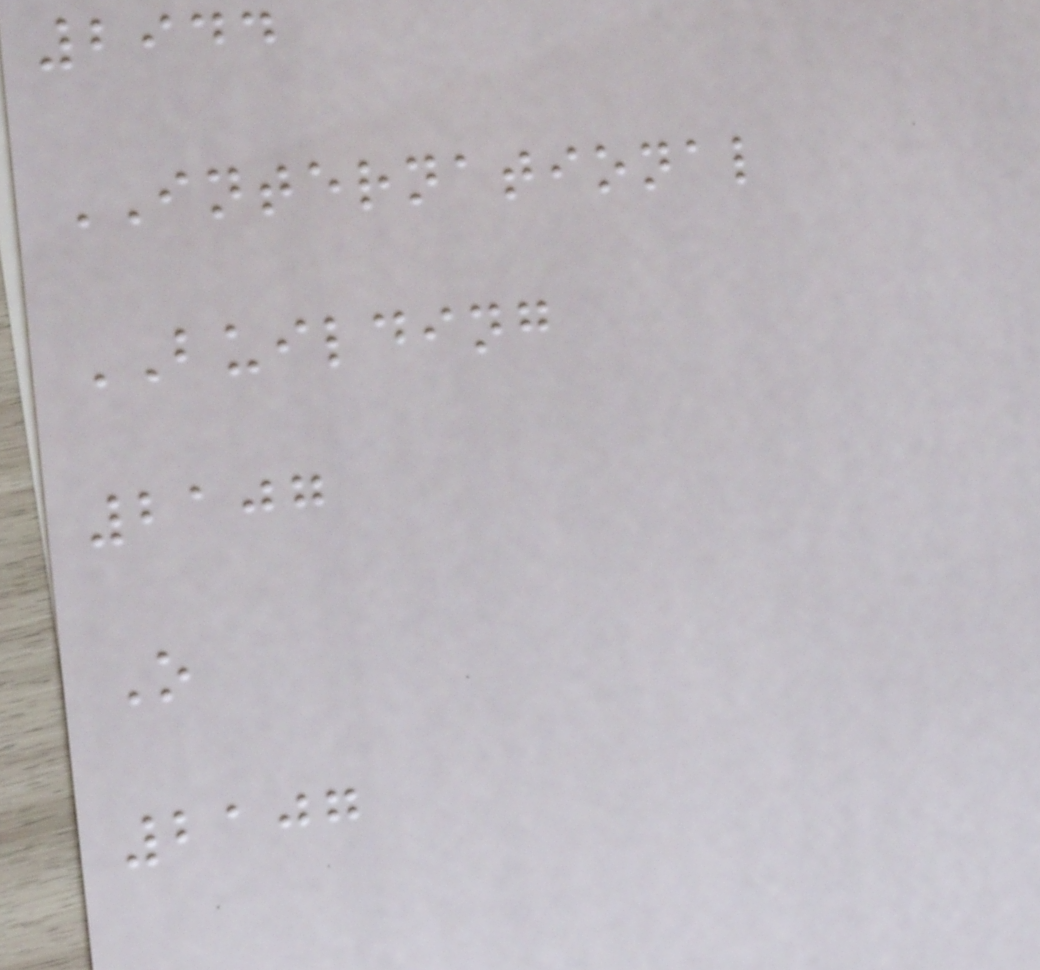2944
INTERNATIONAL
BUILDING
2107
O
2107
